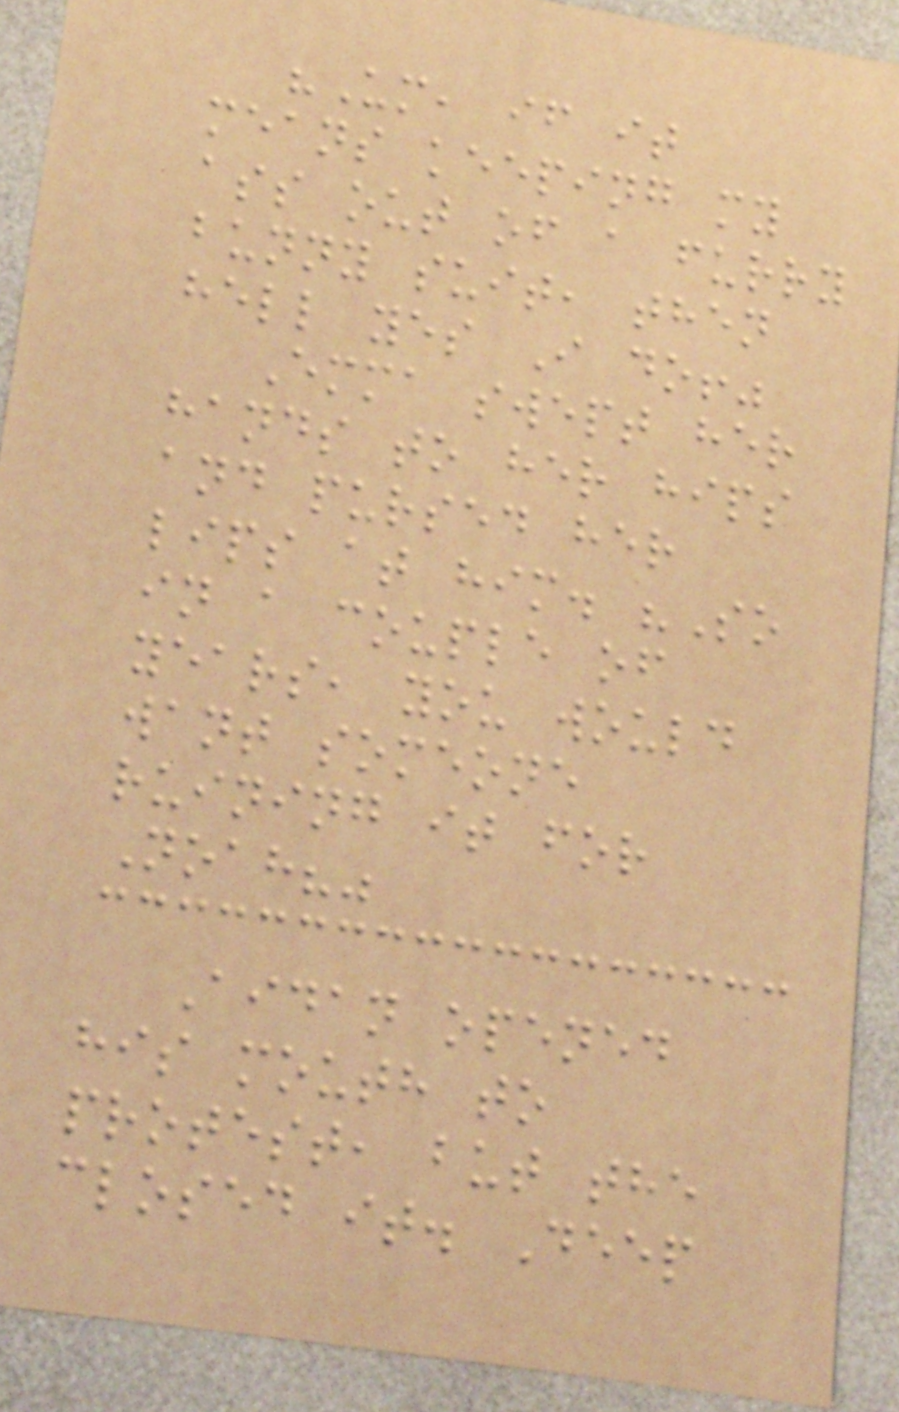"Um, if it
means keeping my
ass out of a furry
bunny suit, then
hell yes I do!"
Emma swept her
hands to her hips
and pursed her
lips at him. "So
in a couple of
years, you would
want someone
ruining it for
Noah?"
Aidan opened
his mouth to
protest, but the
closed it. Deep
